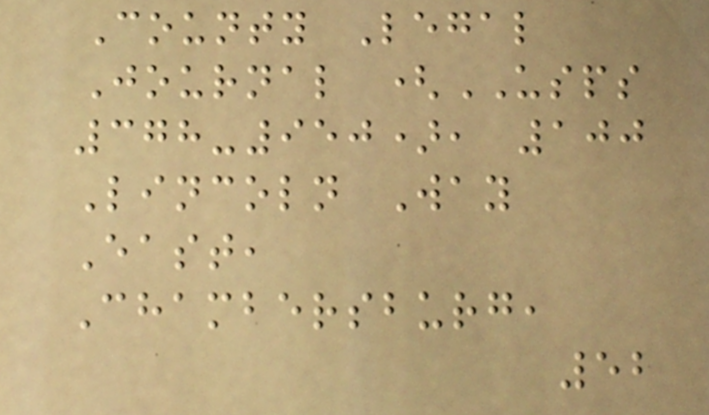County Legal
Journal (USPS
378-950), 100
Lincoln Way
East,
Chambersburg,
52
